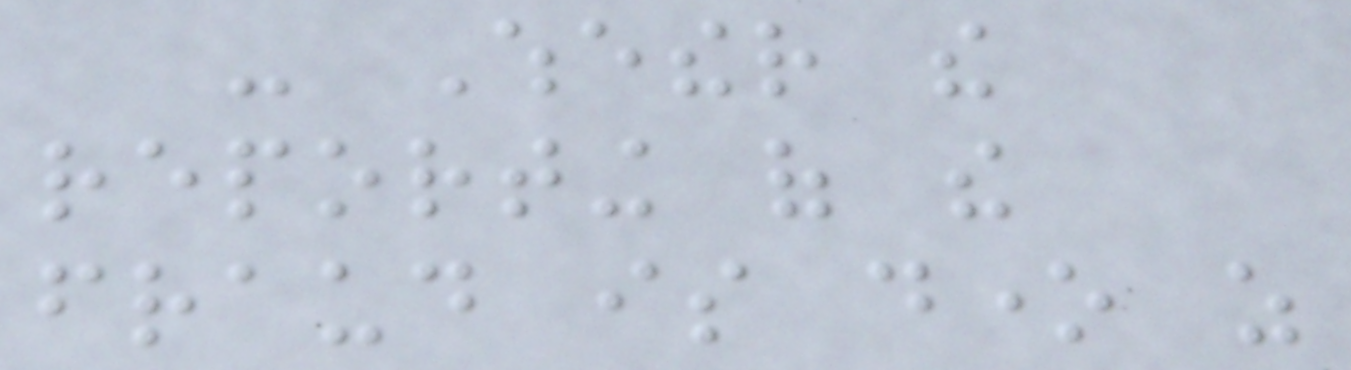- Whether the
reporting of the
fraud is done as
